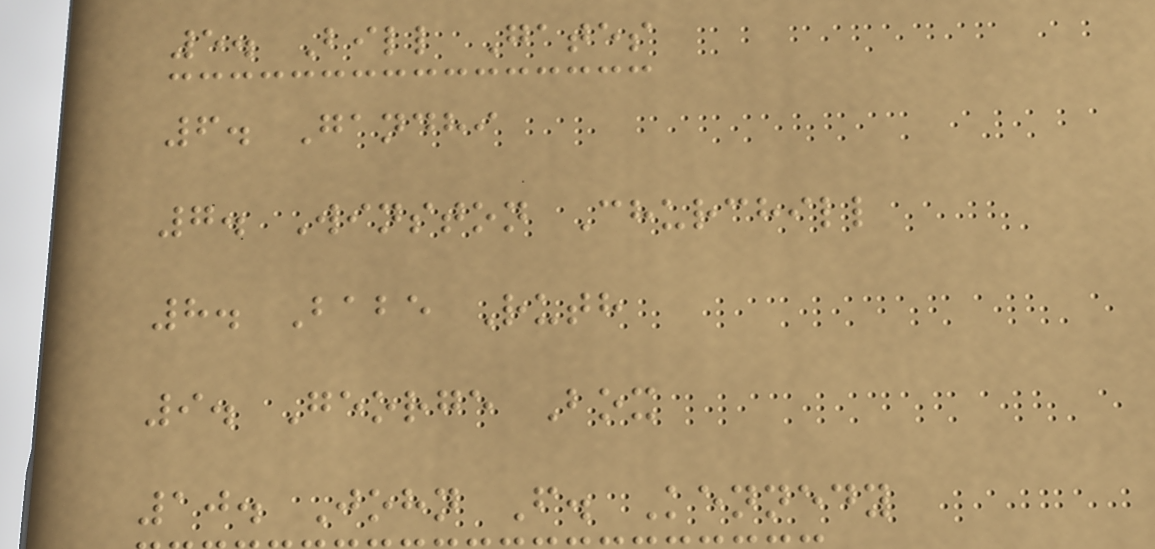5. Bill Gates
6. Gandhi
7. Winston Churchill
8. Babe Ruth
9. George Box
10. John F. Kennedy
